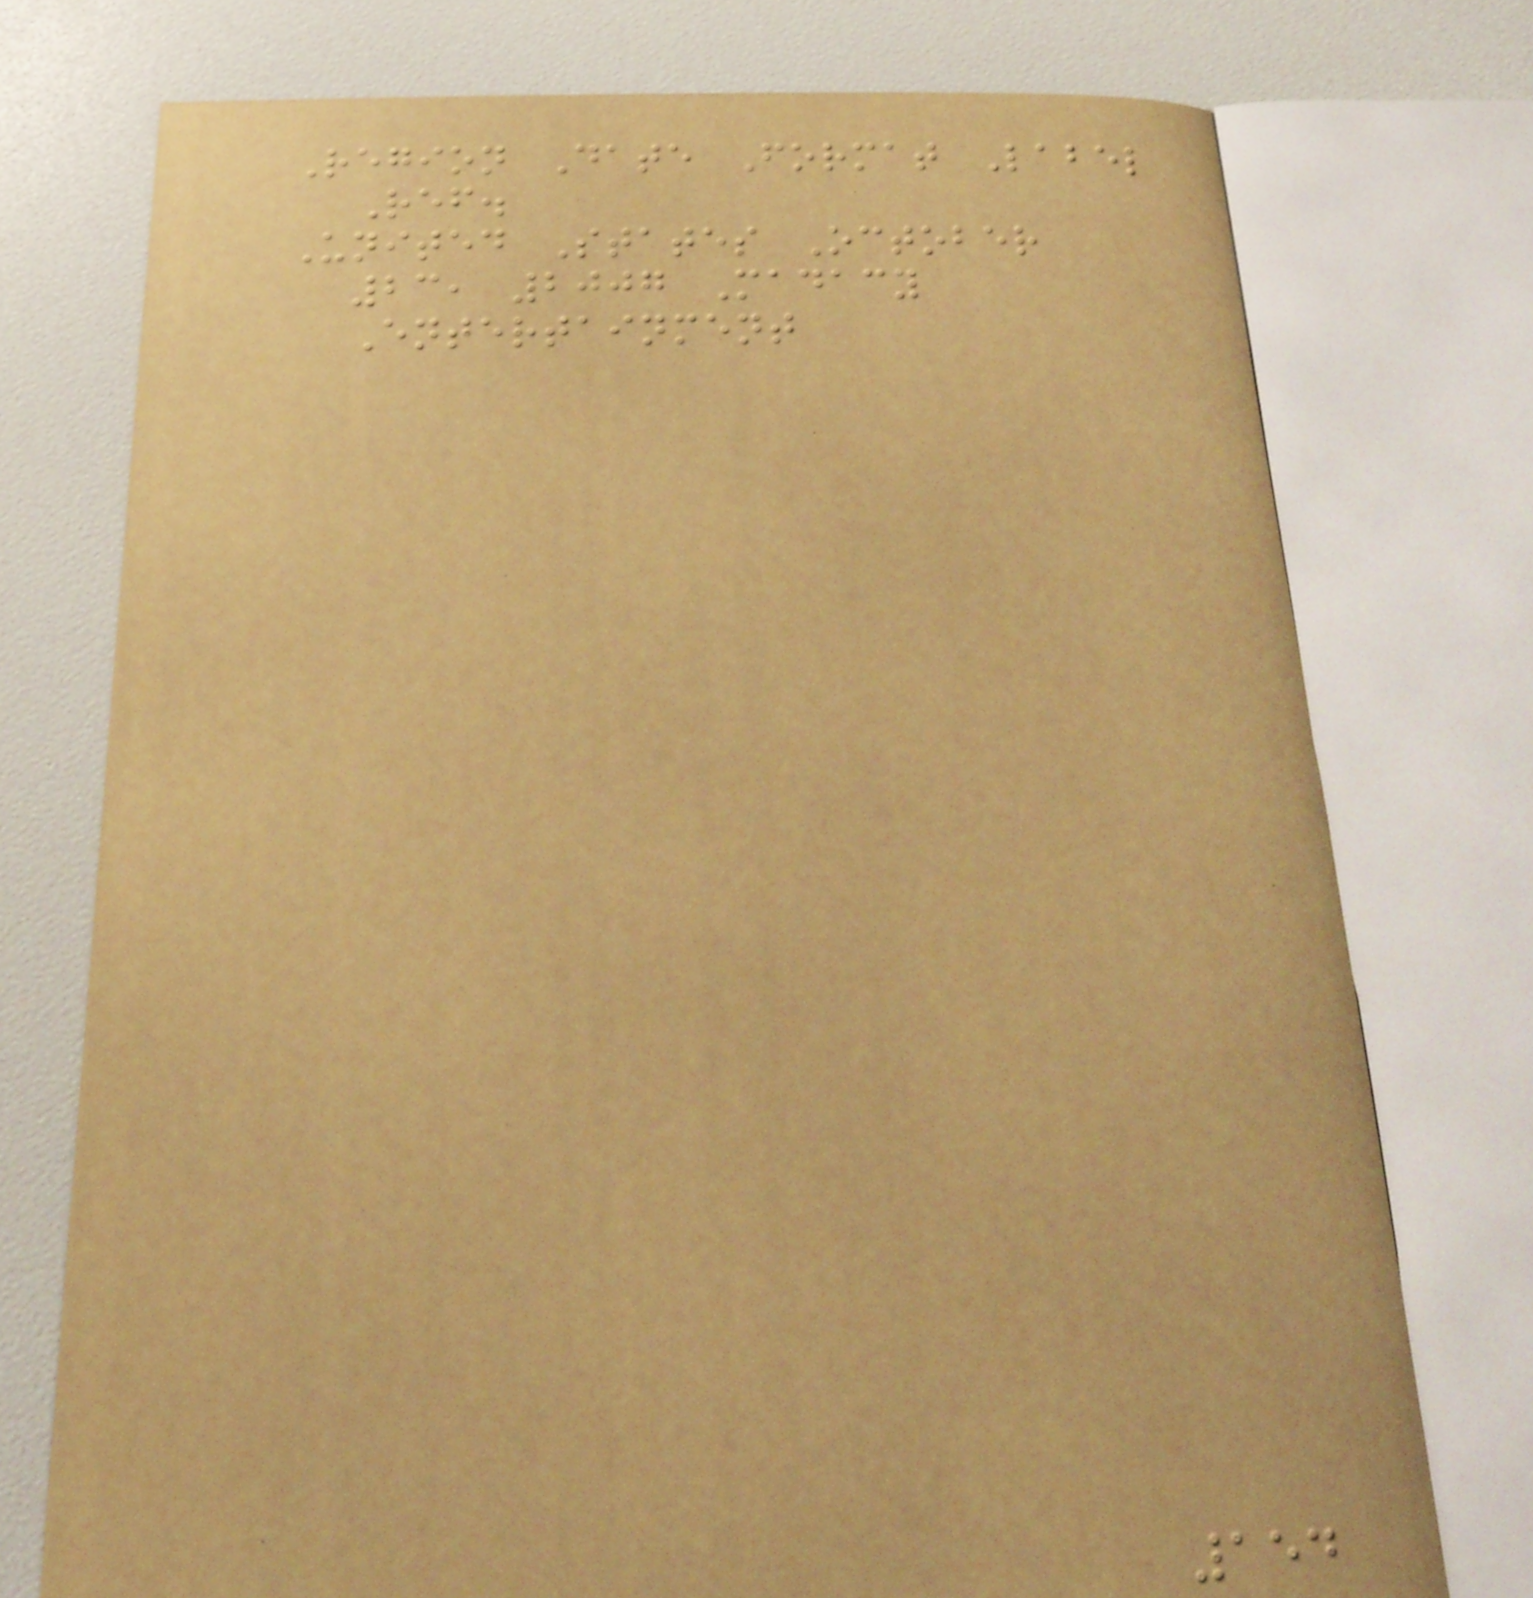Region Date Format Label
Ref.
United States October
23, 2007 Madacy
Entertainment
154
